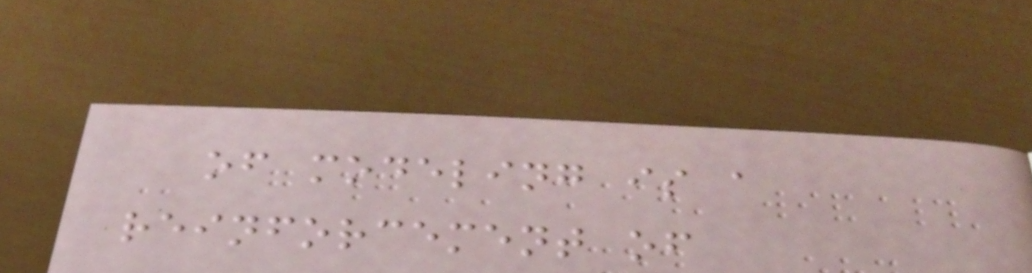of modeling is a
reinforcement of
